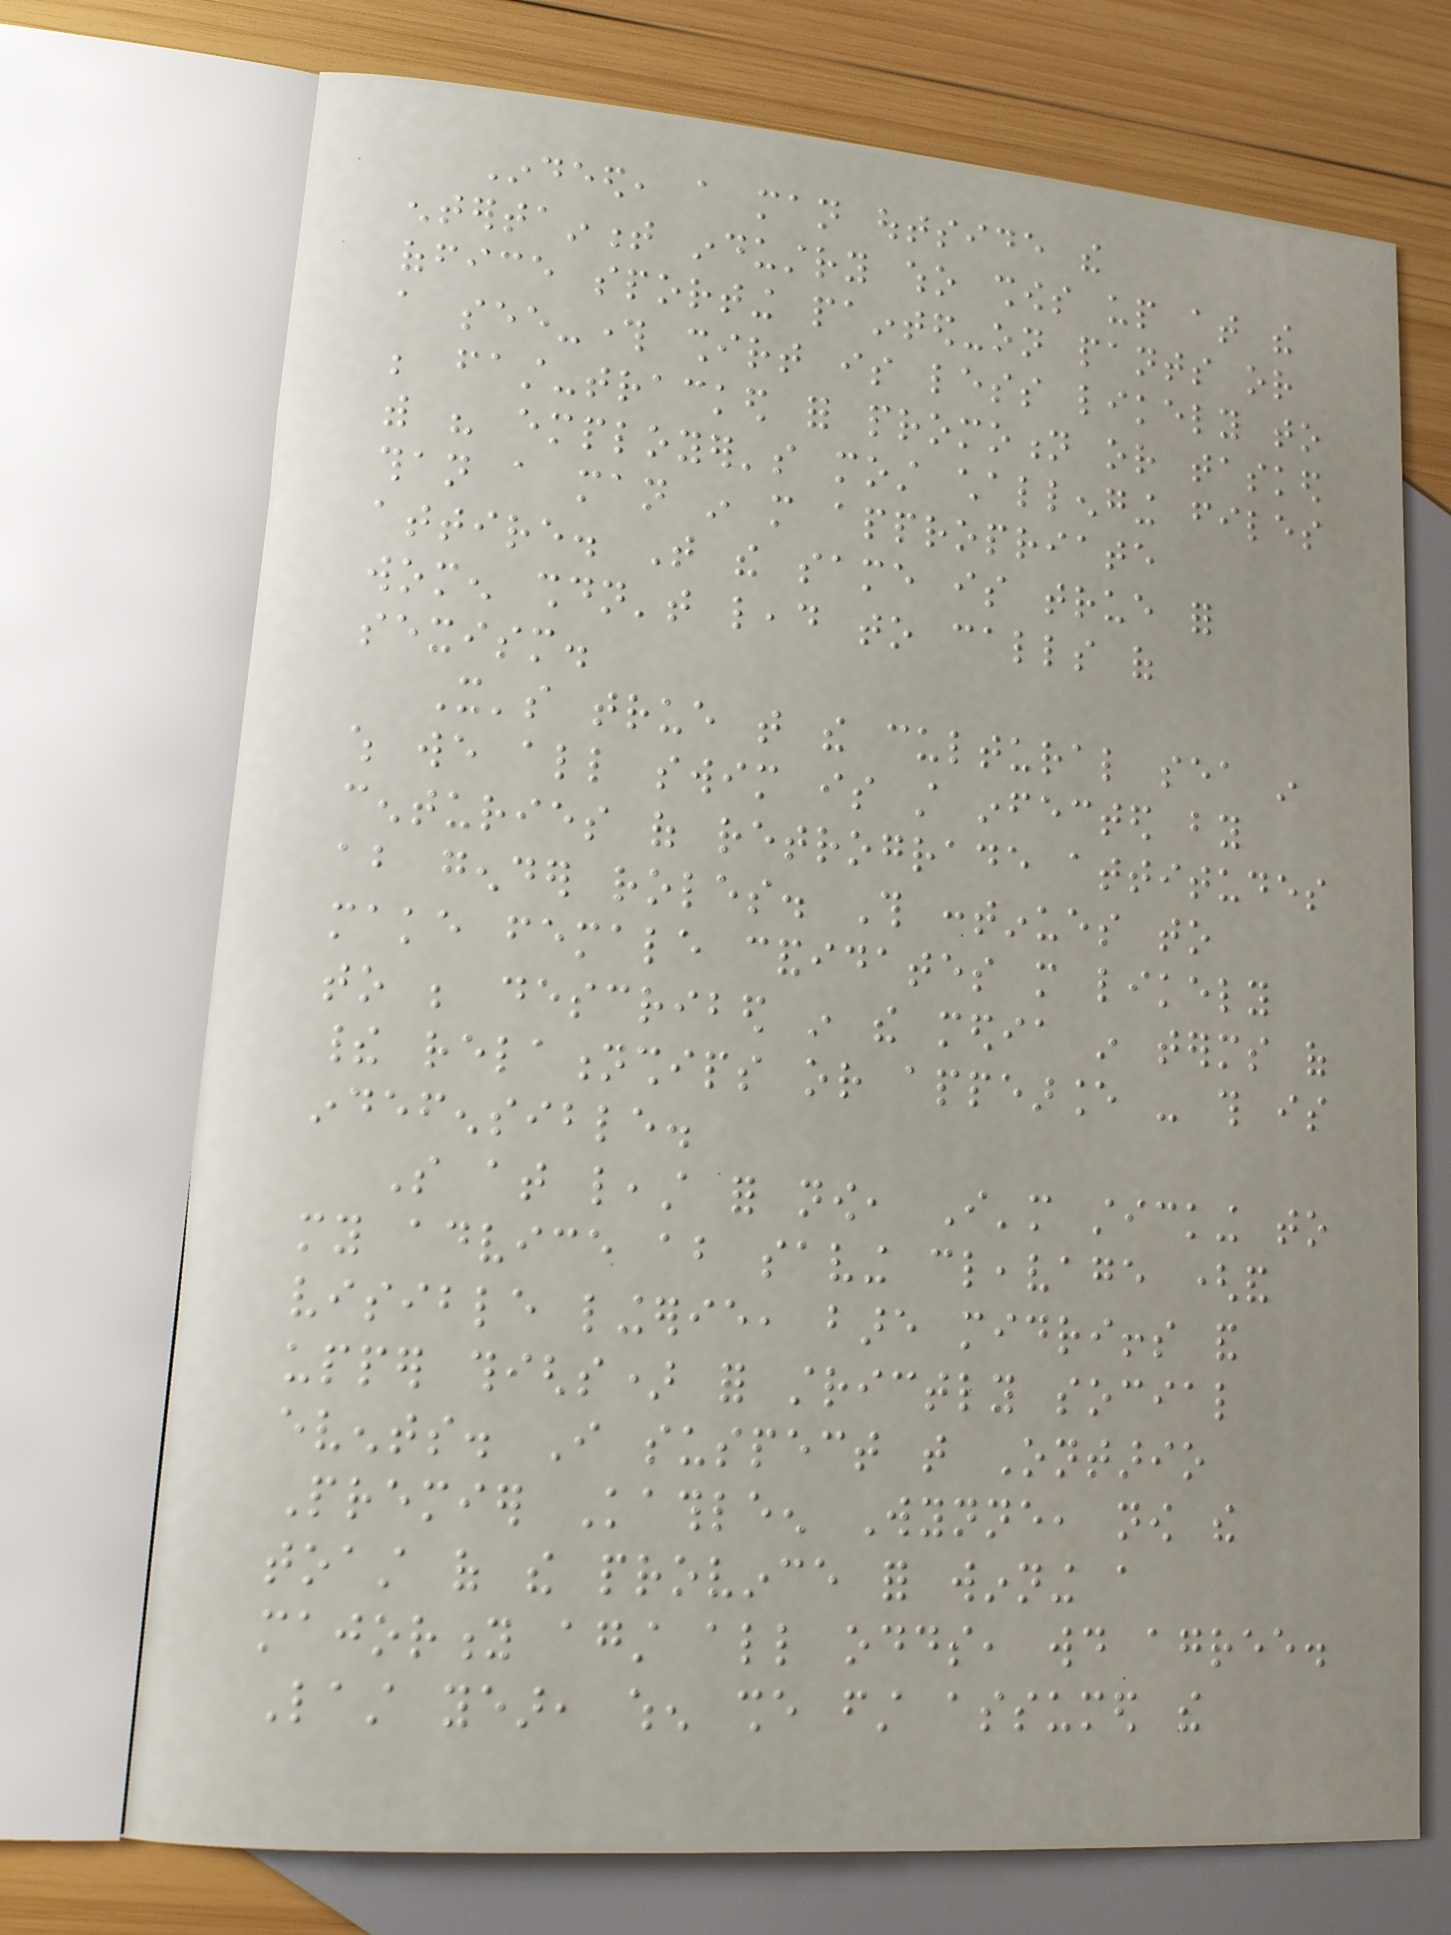Indeed, a man outside the
entertainment industry who shows up at the
office sporting painted-on pants or
a see-through shirt is less likely to
be fast-tracked for promotion or tasked
with his employer's most challenging files
than a man in more appropriate
attire. That the same is true for
women shouldn't lead to calls of
sexism.
It's true that the cultural sea in
which we all swim is still infected by
centuries of retrograde attitudes
about gender roles. This continues to
make female candidates more likely
to be described in the media in terms of
their relationships or appearance - this is
indefensible.
So at least for now, I'm sticking to
my advice about saving cleavage (and
visible lingerie, bare midriffs and
upper thighs) for strictly social
events. I suspect that Ontario
Premier Kathleen Wynne, now the
toast of the province for winning a
majority against all odds, would agree.
Last year, when she first assumed the
